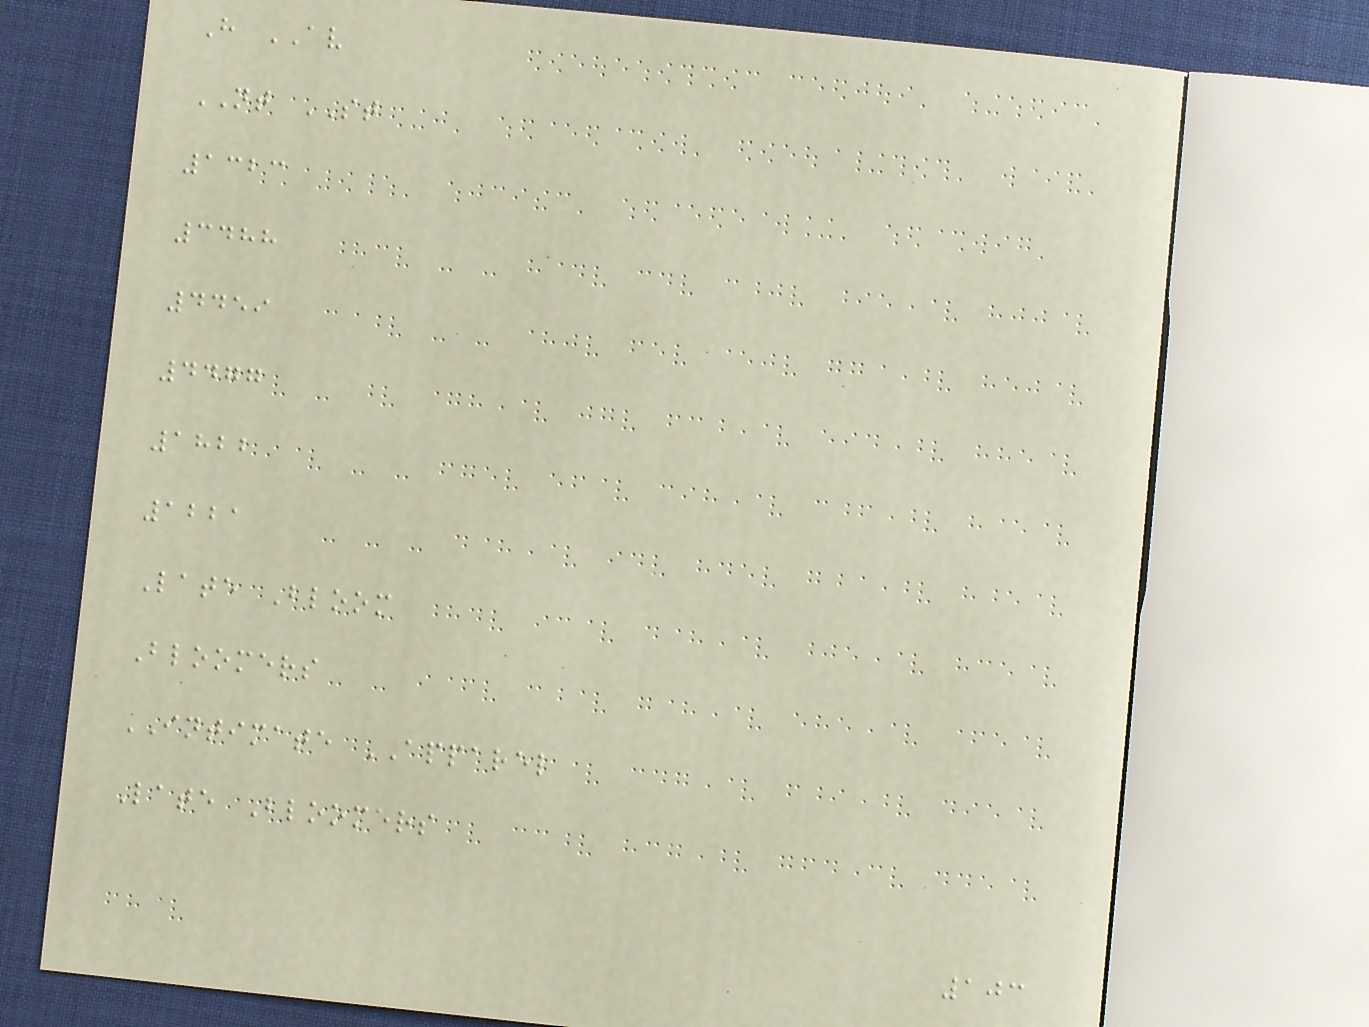H AV
NT ST
1323
3488
4459
4477
1822
1221
Late Bloom
Bloomers
INTIMATE APPAREL
Late Bloomers
103
